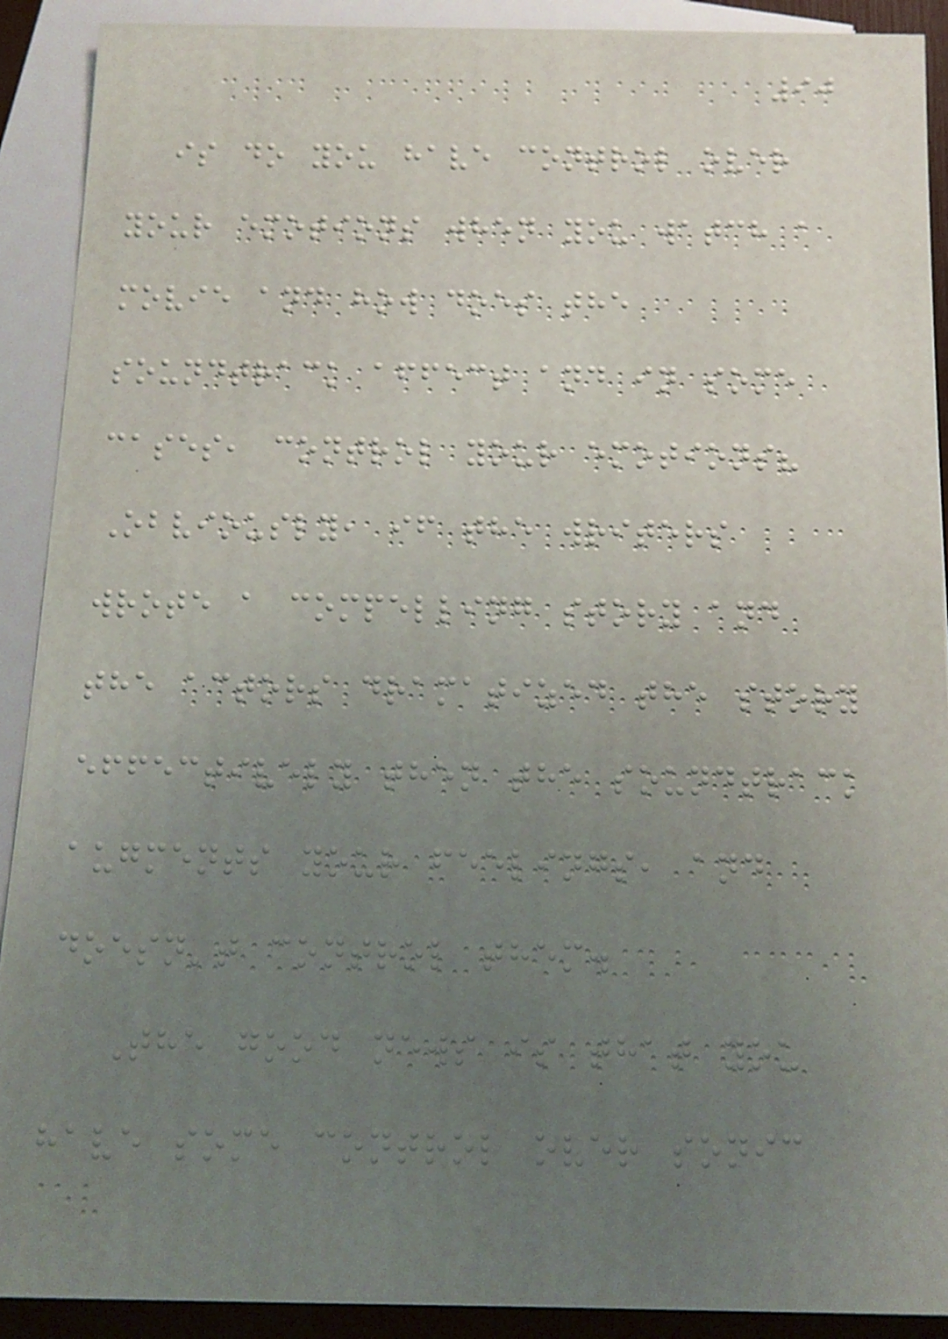90
is do you have control over
your emotions when you watch a
movie and how does the
soundtrack affect and in some
cases, control your emotions?
Obviously, if the writers
wrote a compelling story and
the actors dramatized the story
effectively then the soundtrack
augments your feelings, and
doesn't control them.
The good news is that you
have some control over sonic
